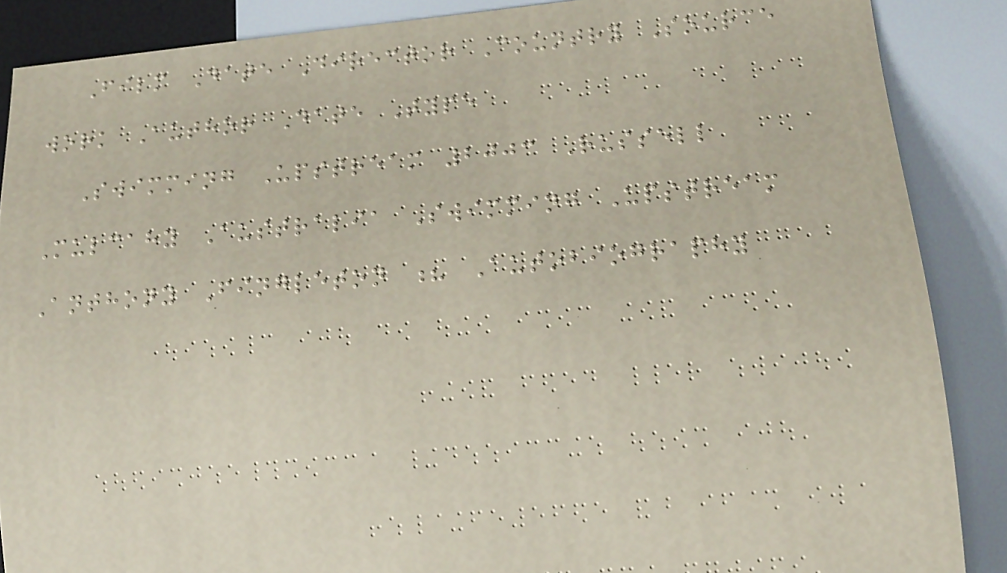Film Date Director Country Source
work Author Date Type
Swimming Upstream 2003 Russell
Mulcahy Australia Swimming Upstream
Anthony Fingleton ? Autobiography
